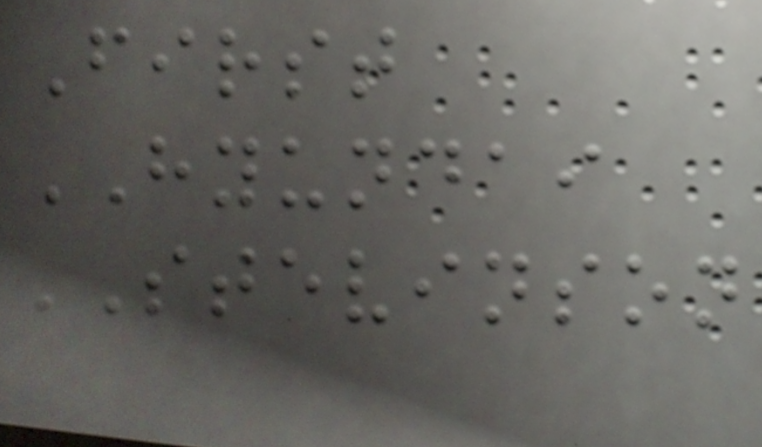First
HYUNDAI
STEVINSON
